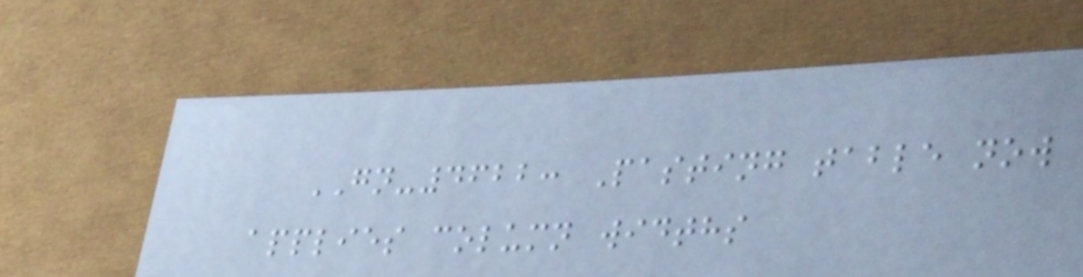GN-4622: Pasting table now
applies column widths
